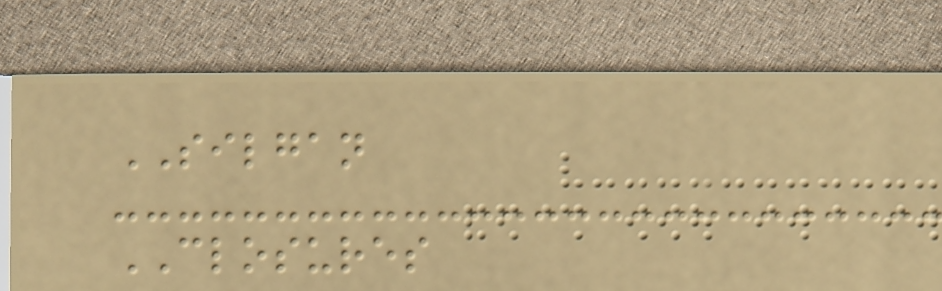SILGAN
CLOSURES
